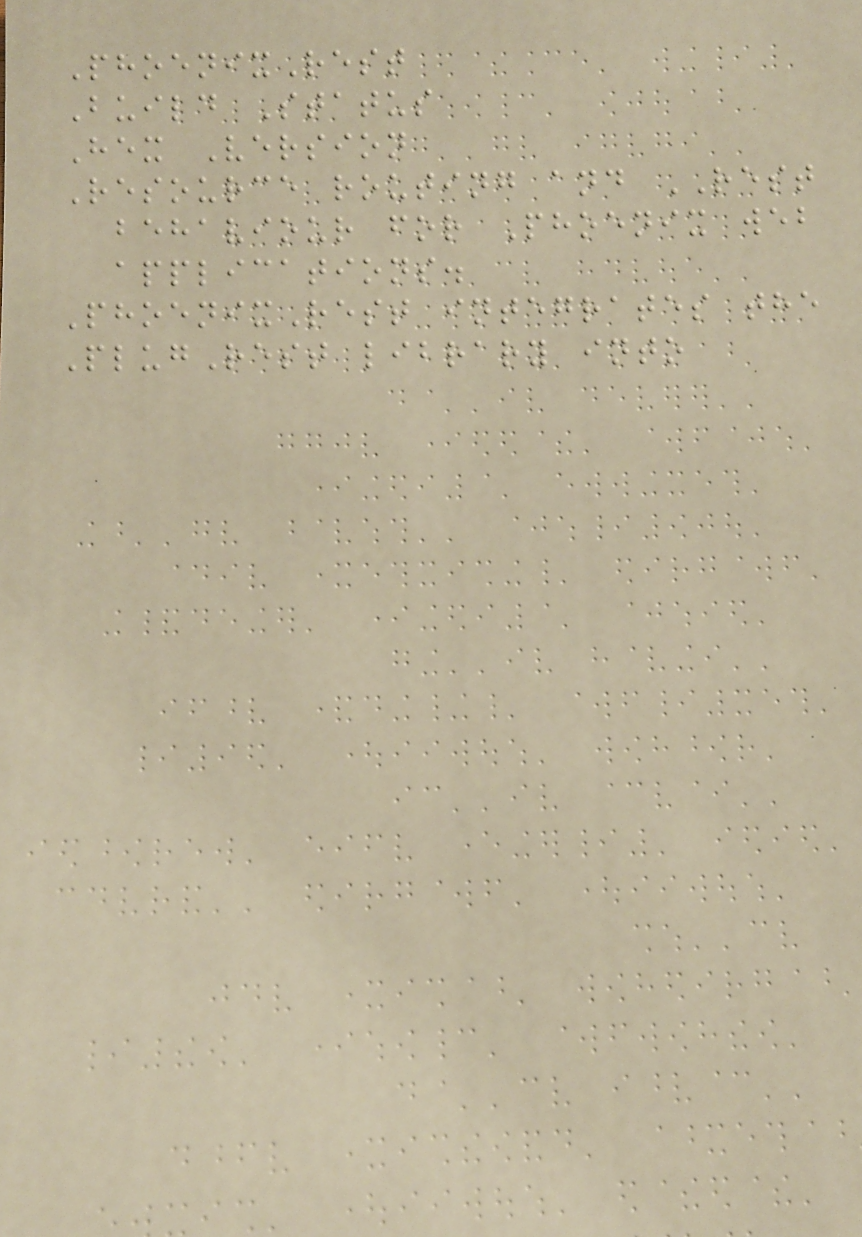PhoenixRest
Build Status
Hex Version
Resource routing and REST
behaviour for Phoenix web
applications.
PhoenixRest integrates the
PlugRest library into
